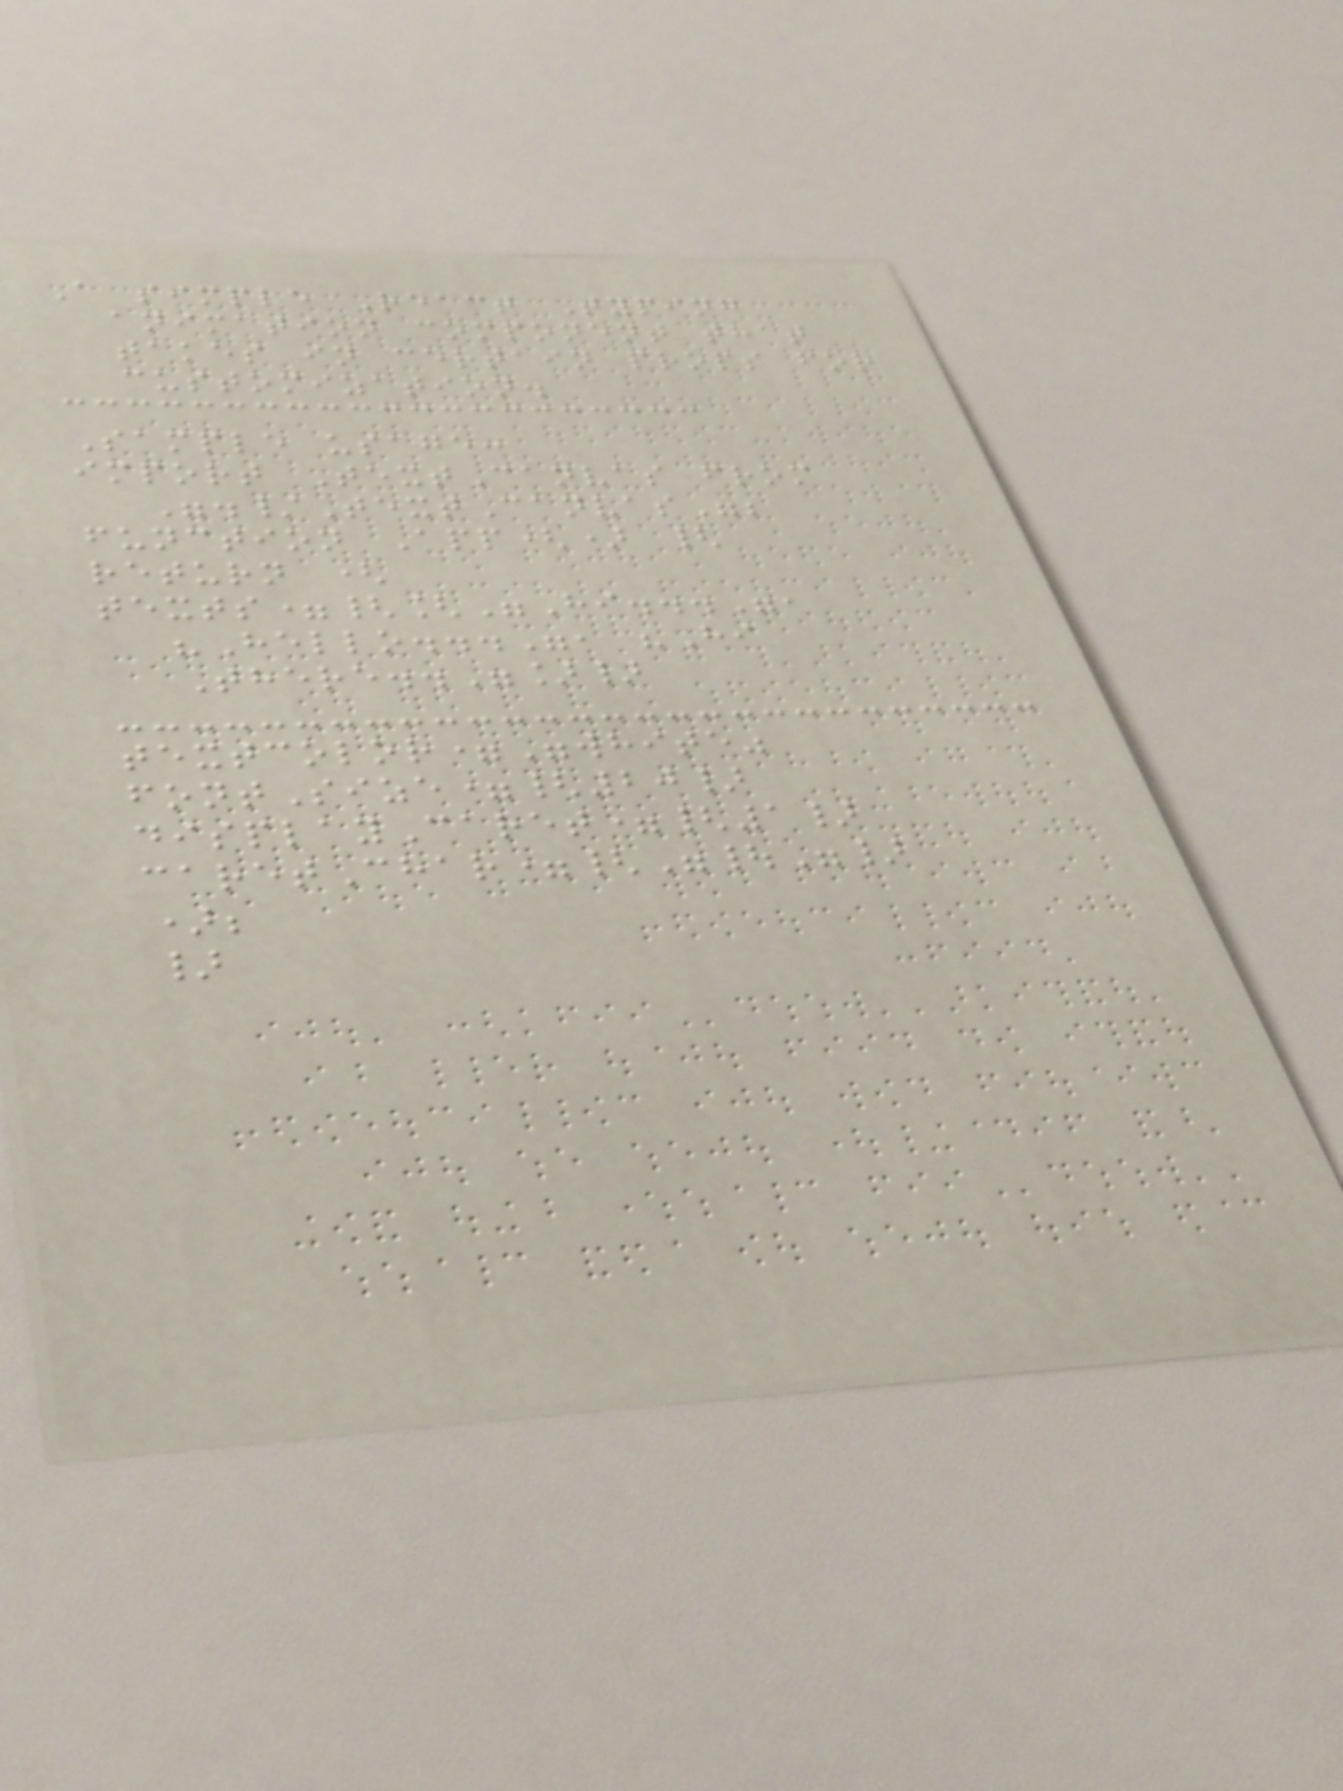A simple React Typing
animation component that
takes in certain props for
customization.
Sample usage:
import TextCanvas from
"./TextCanvas";
function App() {
return (
texts={["Hi...",
"Hello...", "Hi
There.."]}
textcolor="white"
fontSize={20}
displayCaret={1}
caretChar={"|"}
);
}
